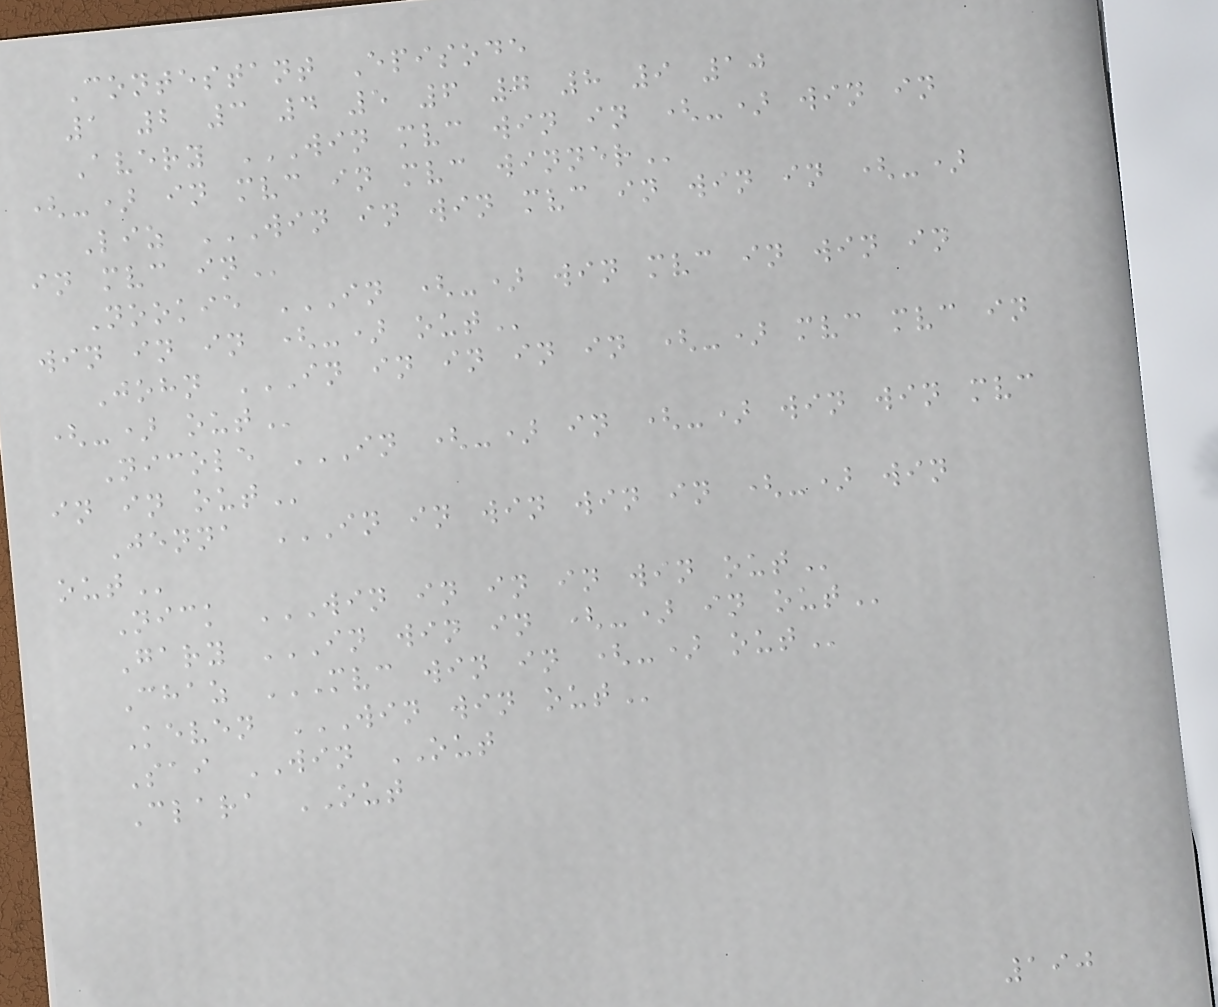Contestant Episode
1 2 3 4 5 6 7 8 9 10
Avery WIN MVC WIN IN (-) WIN IN
(-) IN MVC IN MVC WINNER
Liz WIN IN WIN MVC IN WIN IN (-)
IN MVC IN
Nookie IN (-) WIN MVC IN WIN IN
WIN IN IN (-) OUT
John IN IN IN IN IN (-) MVC MVC IN
(-) OUT
Nicole IN (-) IN (-) WIN WIN MVC
IN IN OUT
Jenna IN IN WIN WIN IN (-) WIN
OUT
Nick WIN IN IN IN WIN OUT
Gary IN WIN IN (-) IN OUT
Chaz MVC WIN IN (-) OUT
Keven WIN WIN OUT
Sai WIN OUT
Clara OUT
190
